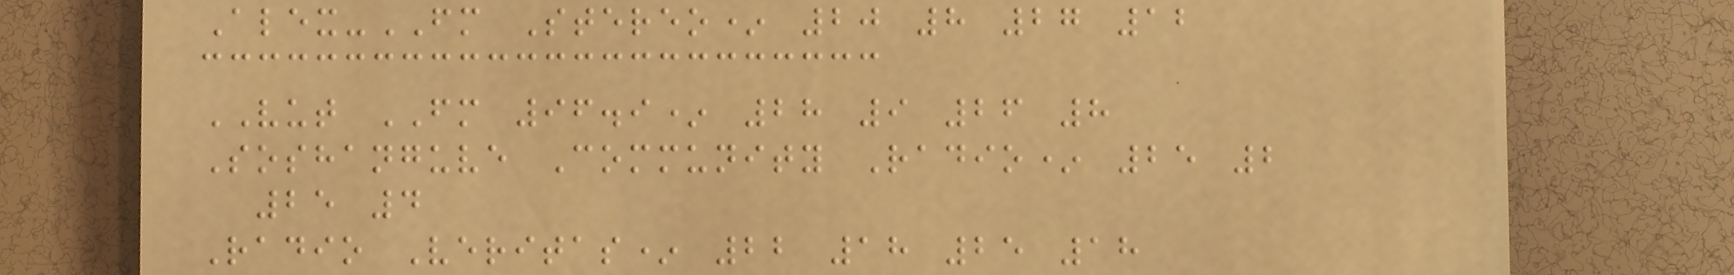Alex-FM Stereo* 20 8 27 12
VUT FM 96.9* 28 9 26 8
Soshanguve Community Radio* 25 2
25 4
Radio Veritas* 22 18 25 18
